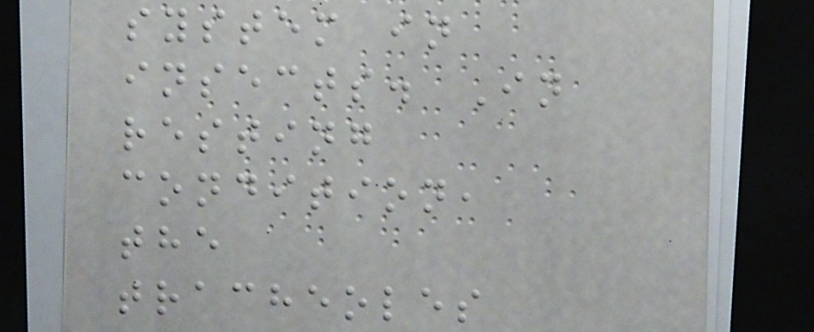system in
insects. In
resting
condition,
the
tracheoles
